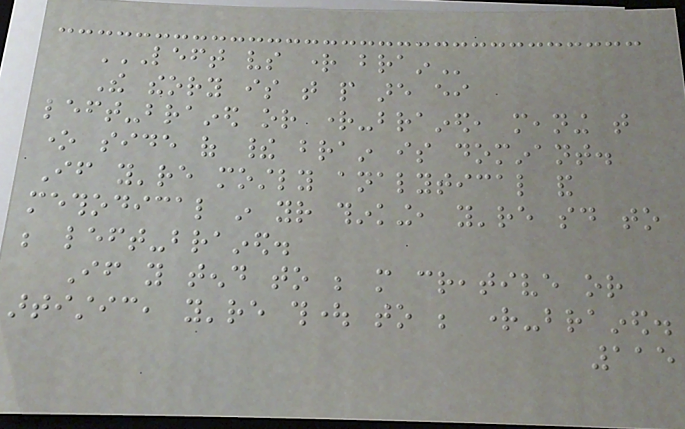LEFT VS RIGHT BRAIN
The theory is that people are either
left-brained or right-brained, meaning that
one side of their brain is dominant.
If you're mostly analytical and
methodical in your thinking, you're said to
be left-brained.
If you tend to be more creative or
artistic, you're thought to be right-brained.
115
